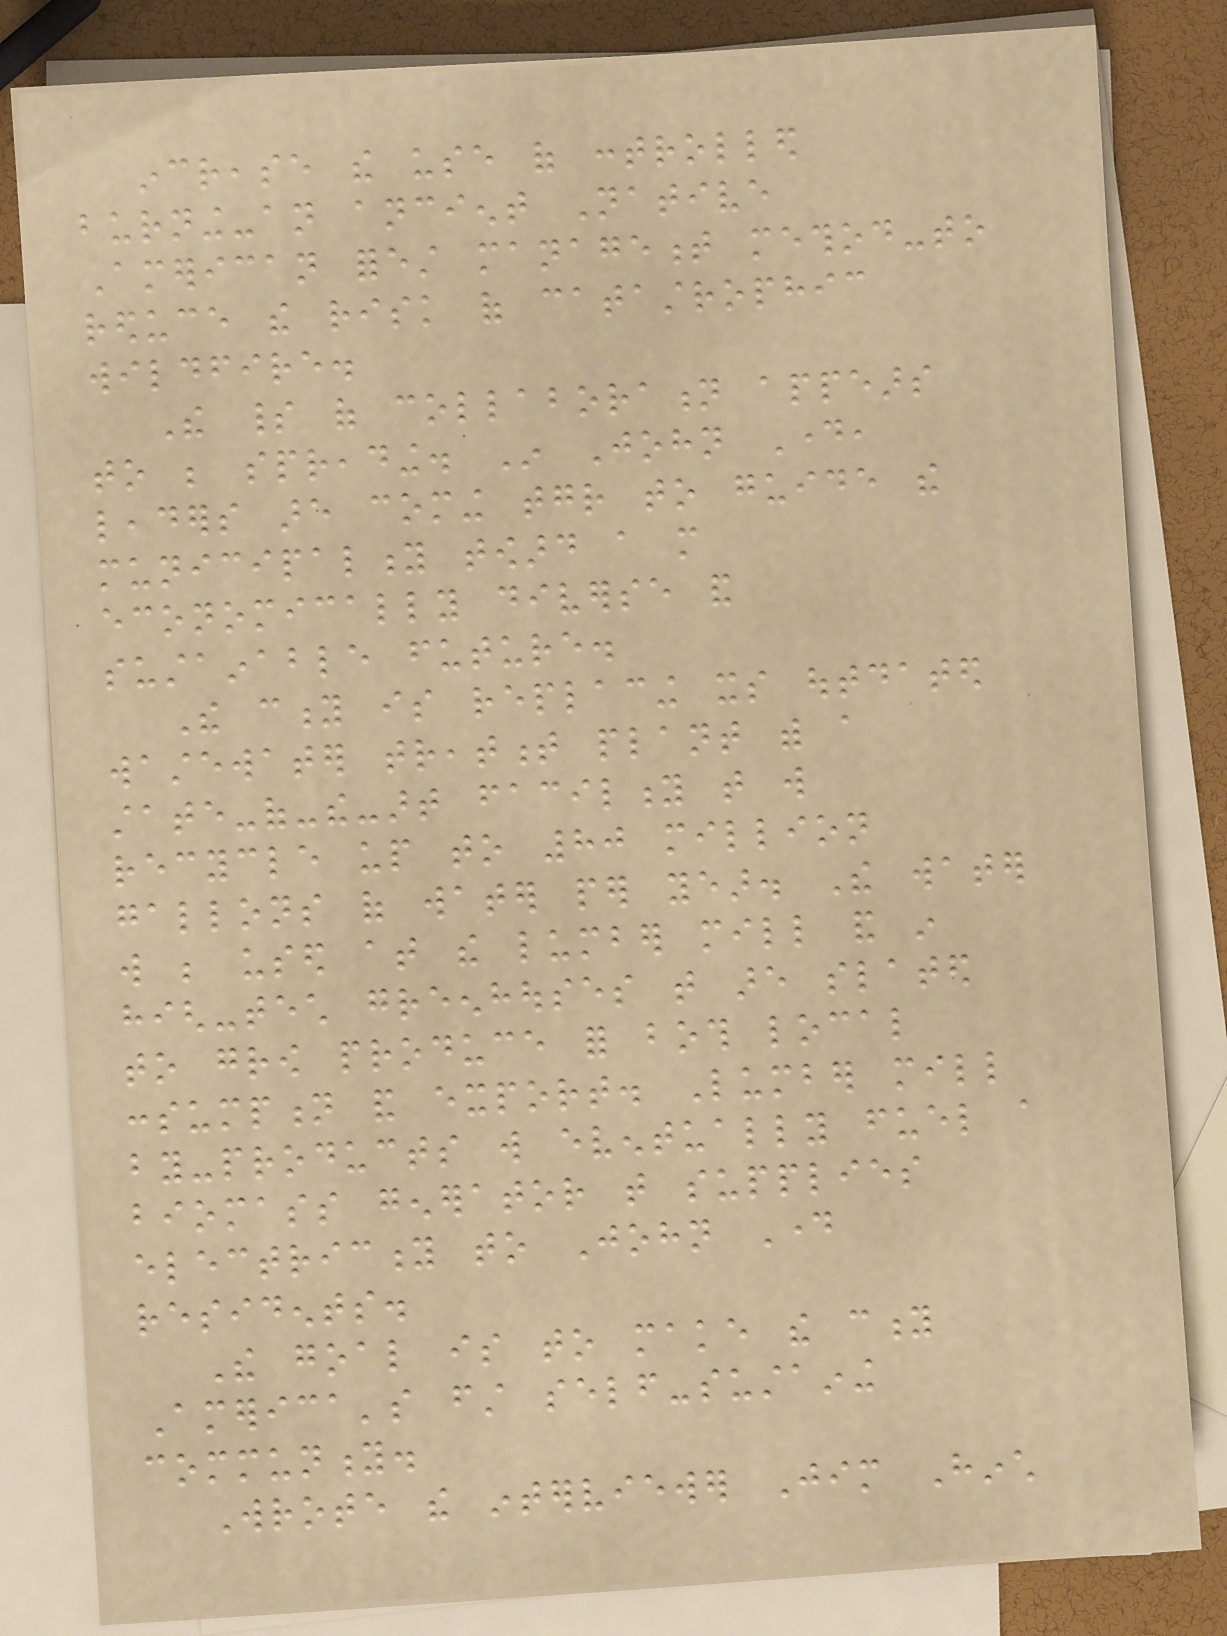increase the use of controlled
burning-an ancient Native
American forest management method-to
reduce the risk of catastrophic
wildfire.
The spirit of collaboration appears
to be spreading. In John Day,
leaders are coming together to guide the
municipality toward a more
economically diverse and
sustainable future.
The city is replacing its outdated
wastewater treatment plant with a
state-of-the-art facility that will
recycle up to 80 million
gallons of water per year. The water
will be used at the lumber mill and in
high-tech greenhouses that are slated
to grow produce for both local
consumption and export. Lumber mill
by-products will eventually fuel a
biomass generator that supplies
electricity to John Day
residents.
The goal is to make the city
America's first self-sustaining
community.
Wrote the interviewer Jim Hinch
